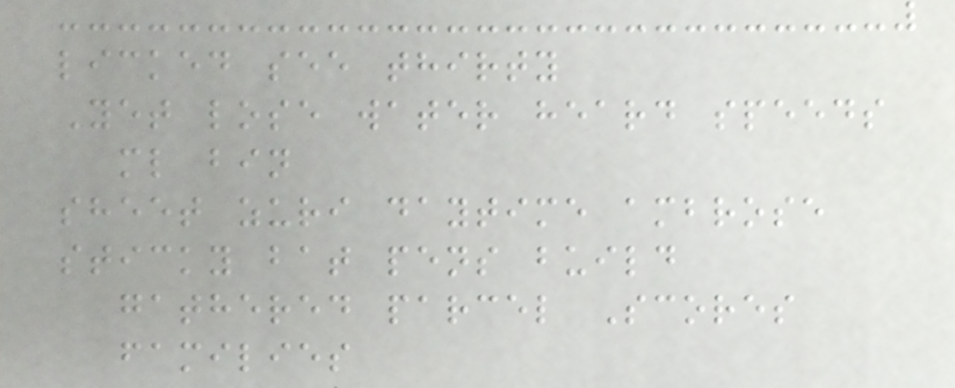licked see thirty
Yet lose water heard speeds
ml bin
sheet zuri daytime ambrose
sticky bat pens build
gathered parcel Scores
families
